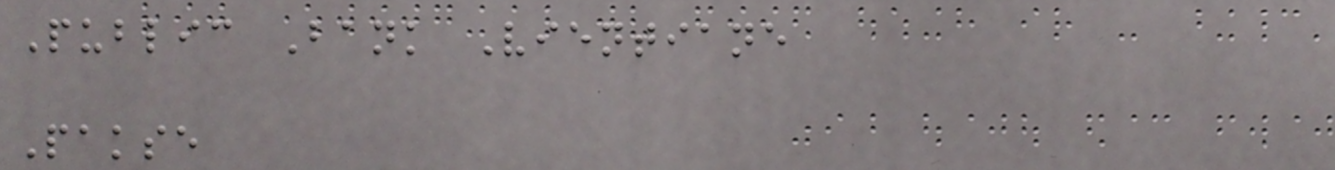Public Bank Vientiane
Pakse
